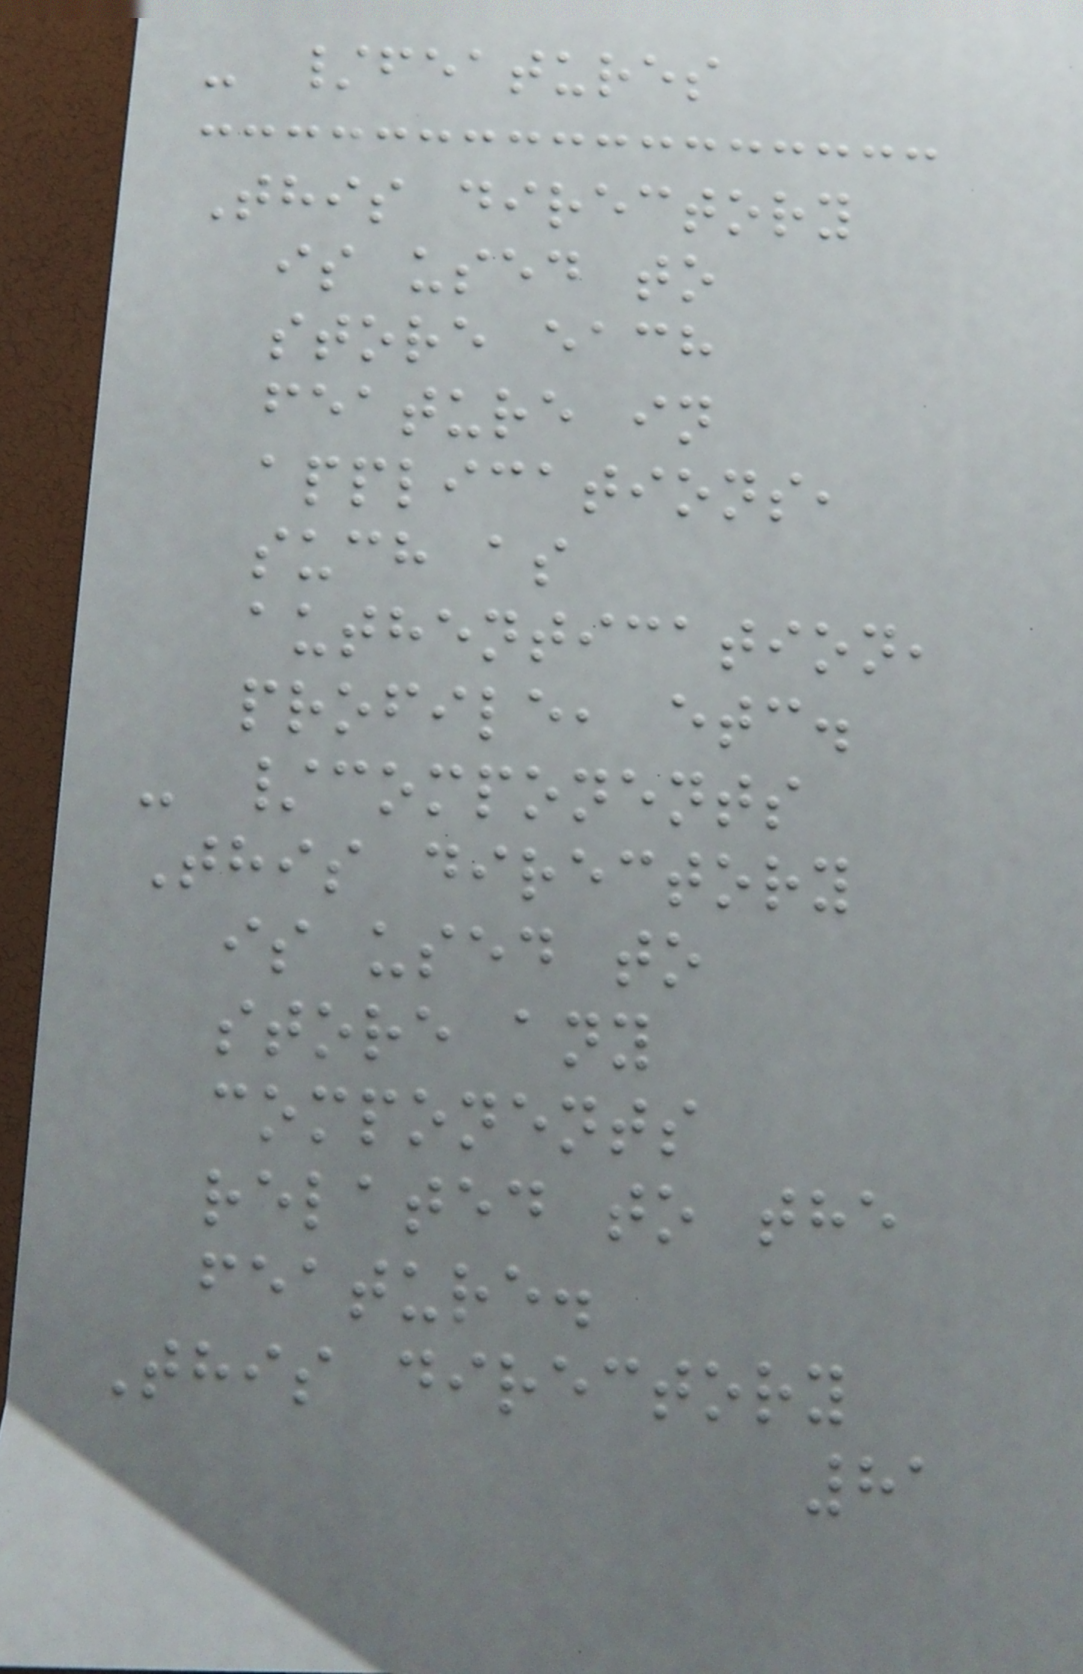- /features
This directory
is used to
store each
feature in
applications,
such as
authentication,
profile, etc.
- /components
This directory
is used to
store any
components
related to the
feature.
This directory
81
